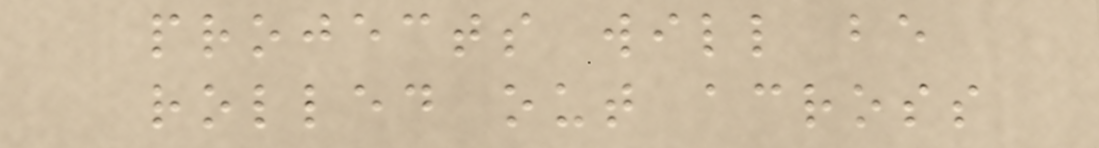projects will be
rolled out across
